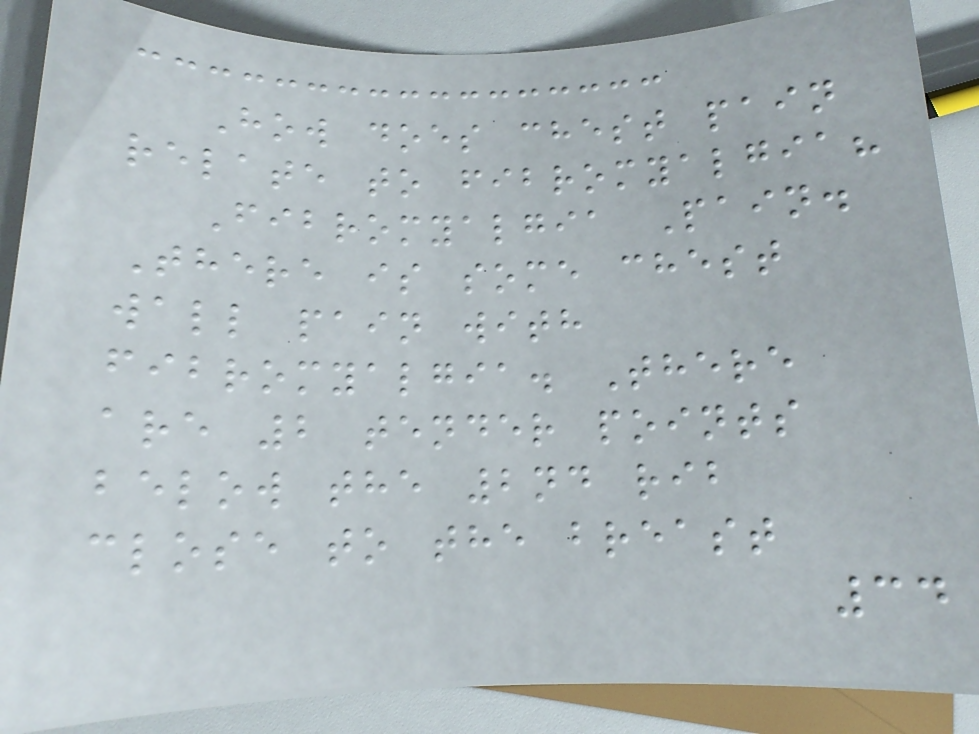How does chest pain
relate to fibromyalgia?
Fibromyalgia Pain.
There is some chest
wall pain with
fibromyalgia. There
are 2 tender points
below the 2nd rib
close to the breast
34
